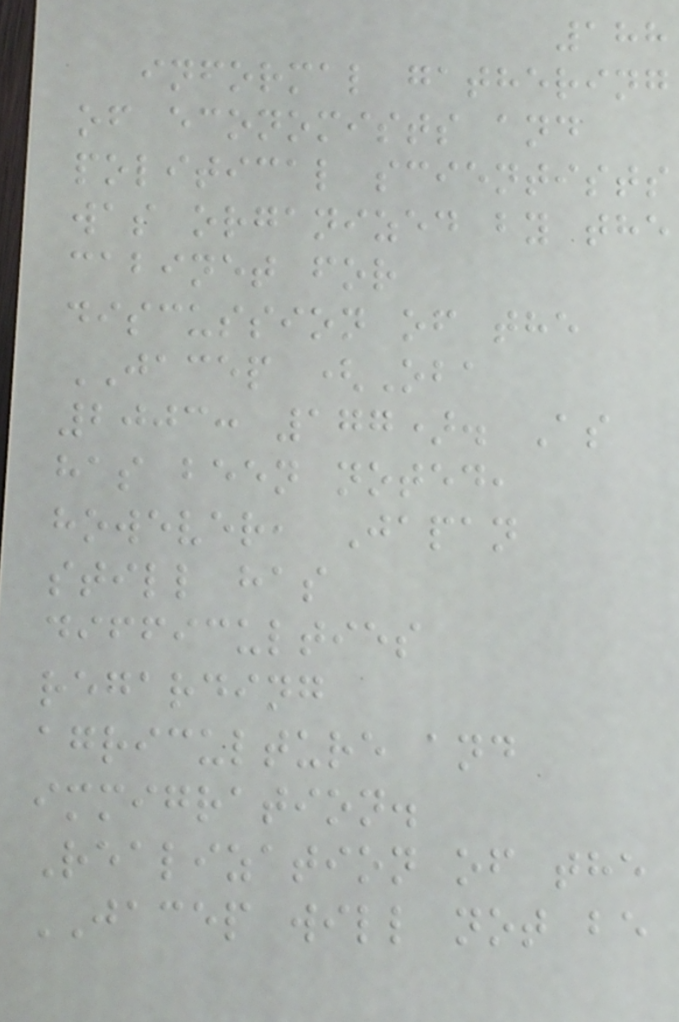188
informal gathering
of economists and
political scientists
was organized by the
cabinet for
discussion of the
JACEP (Oba
2003: 177). As
has been noted,
however, Japan
still has
difficulties
regarding
agriculture and
immigration.
Realization of the
JACEP will not be
